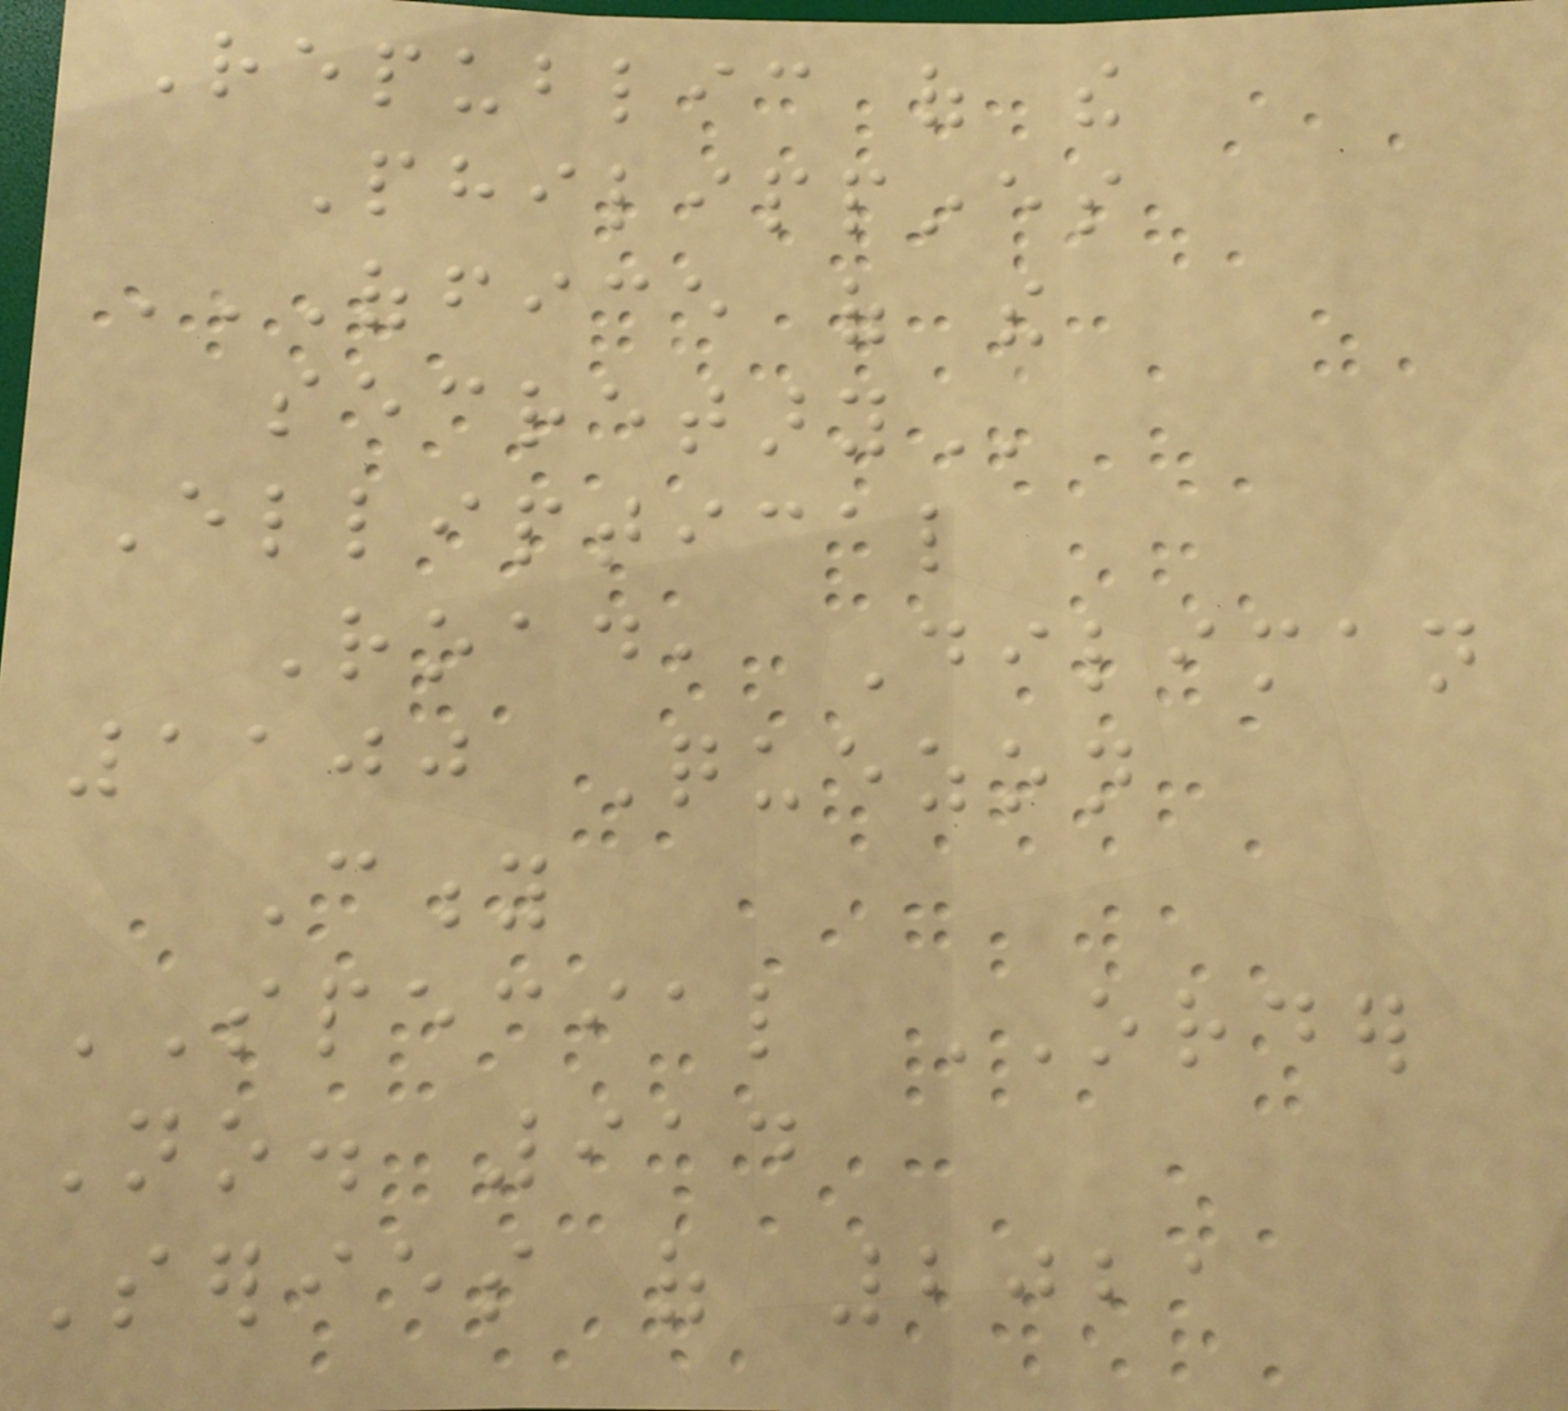Republic of the
Philippines
OFFICE OF THE
SECRETARY
Elliptical
Road, Diliman
1100 Quezon
City
SPECIAL ORDER
No. 914
Series of 2021
